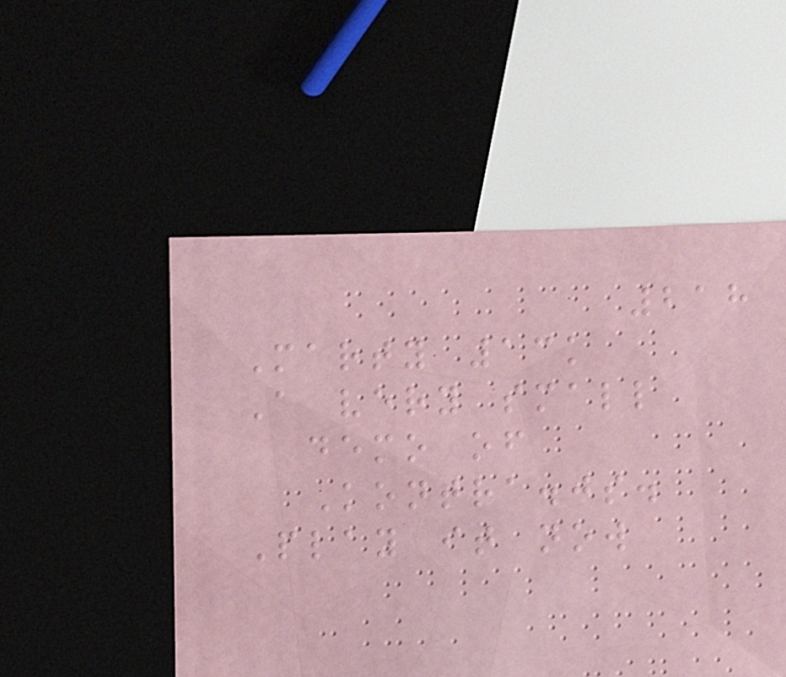218
Marty 13k
A very small
demo of
Kontra.js.
Play it now
